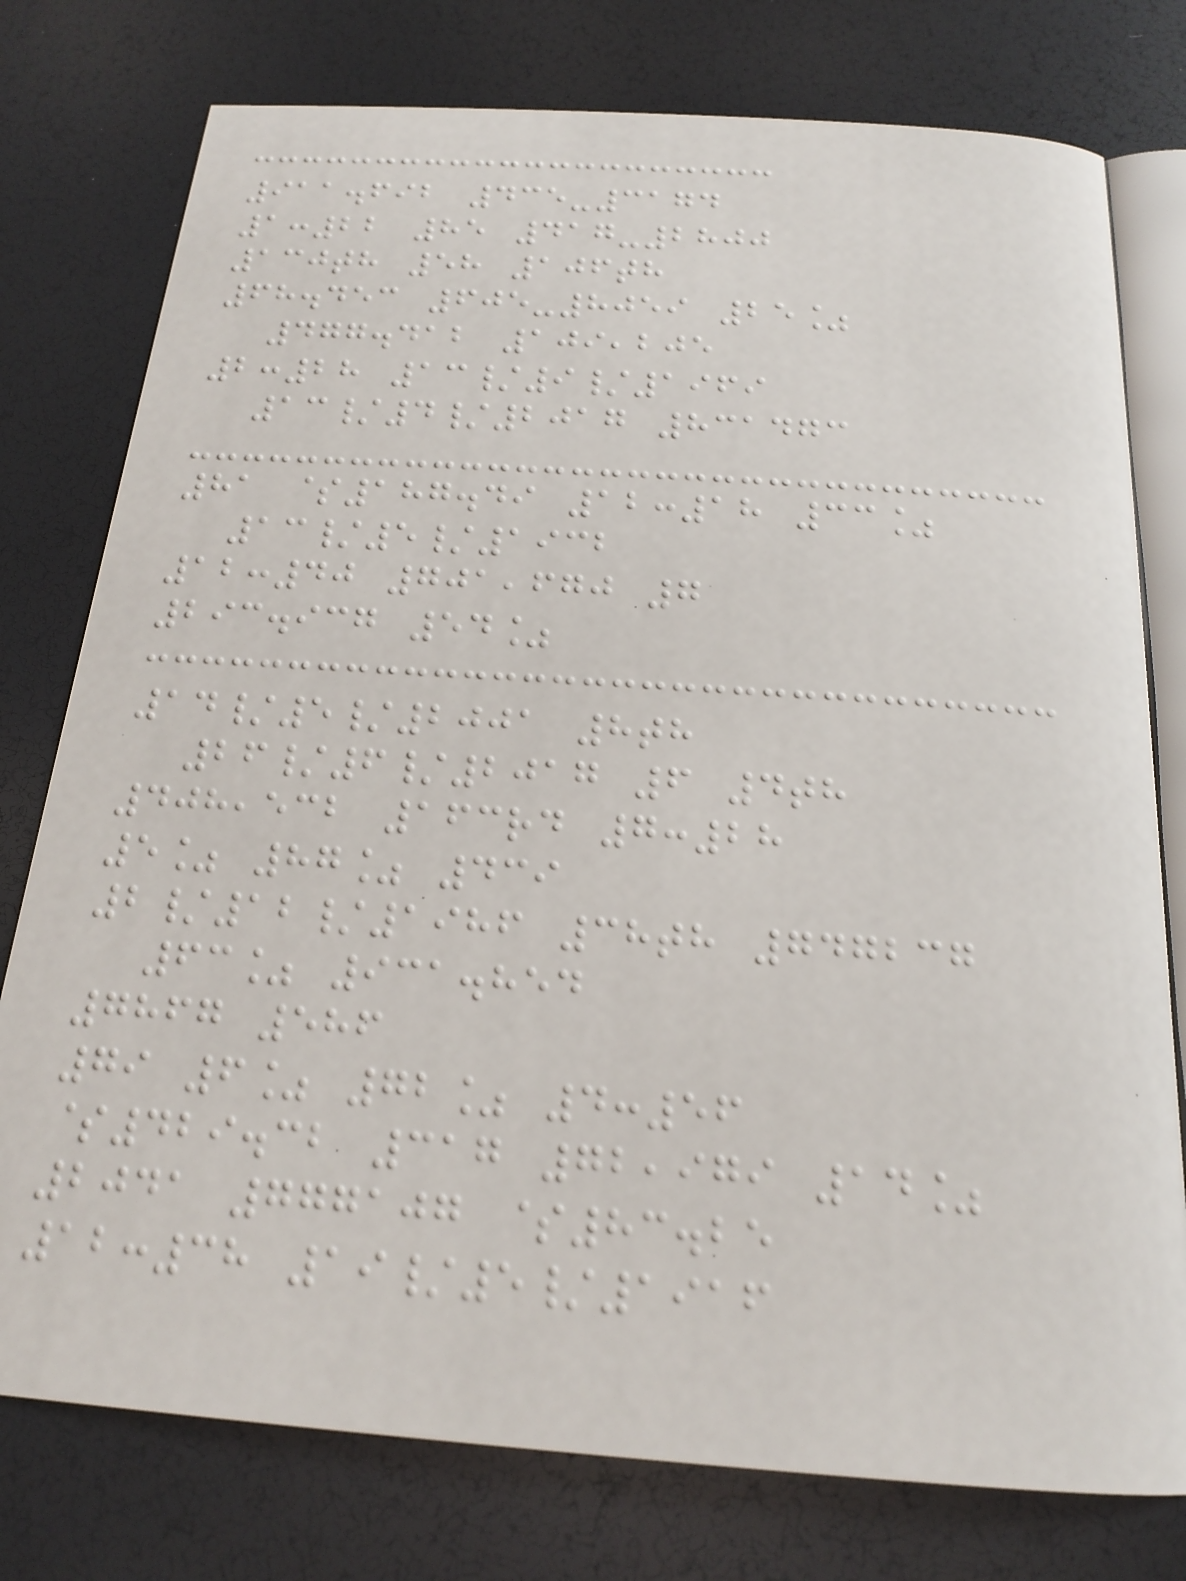911.692 435-3174
1:22 85 417-2800
130th 58 106th
68.453 605-8059 25%
477.412 109,205
2:28 13/9/1969
13/4/2017 831473
81 $187.49 12:18 33%
13/5/1932
12:40 701,670 7
293.937 54%
14/5/2001 8th
26/6/2017 6 4th
408,532 163rd 7:28
5% 87% 439
2/12/1986 38th 747237
63% 931.854
7867 586
79 6% 72% 4:56
$429.32 317 72,979 14%
2041 777107 $83.25
12:38 19/5/1916
